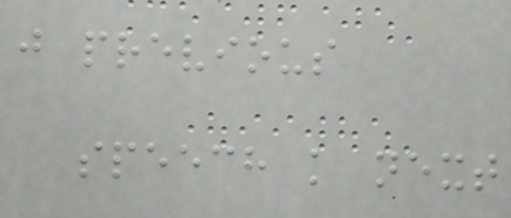j previous
speech k next
